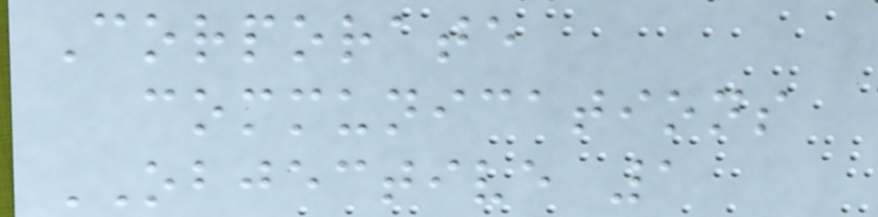Corporate
communications
OBJECTIVE 1
